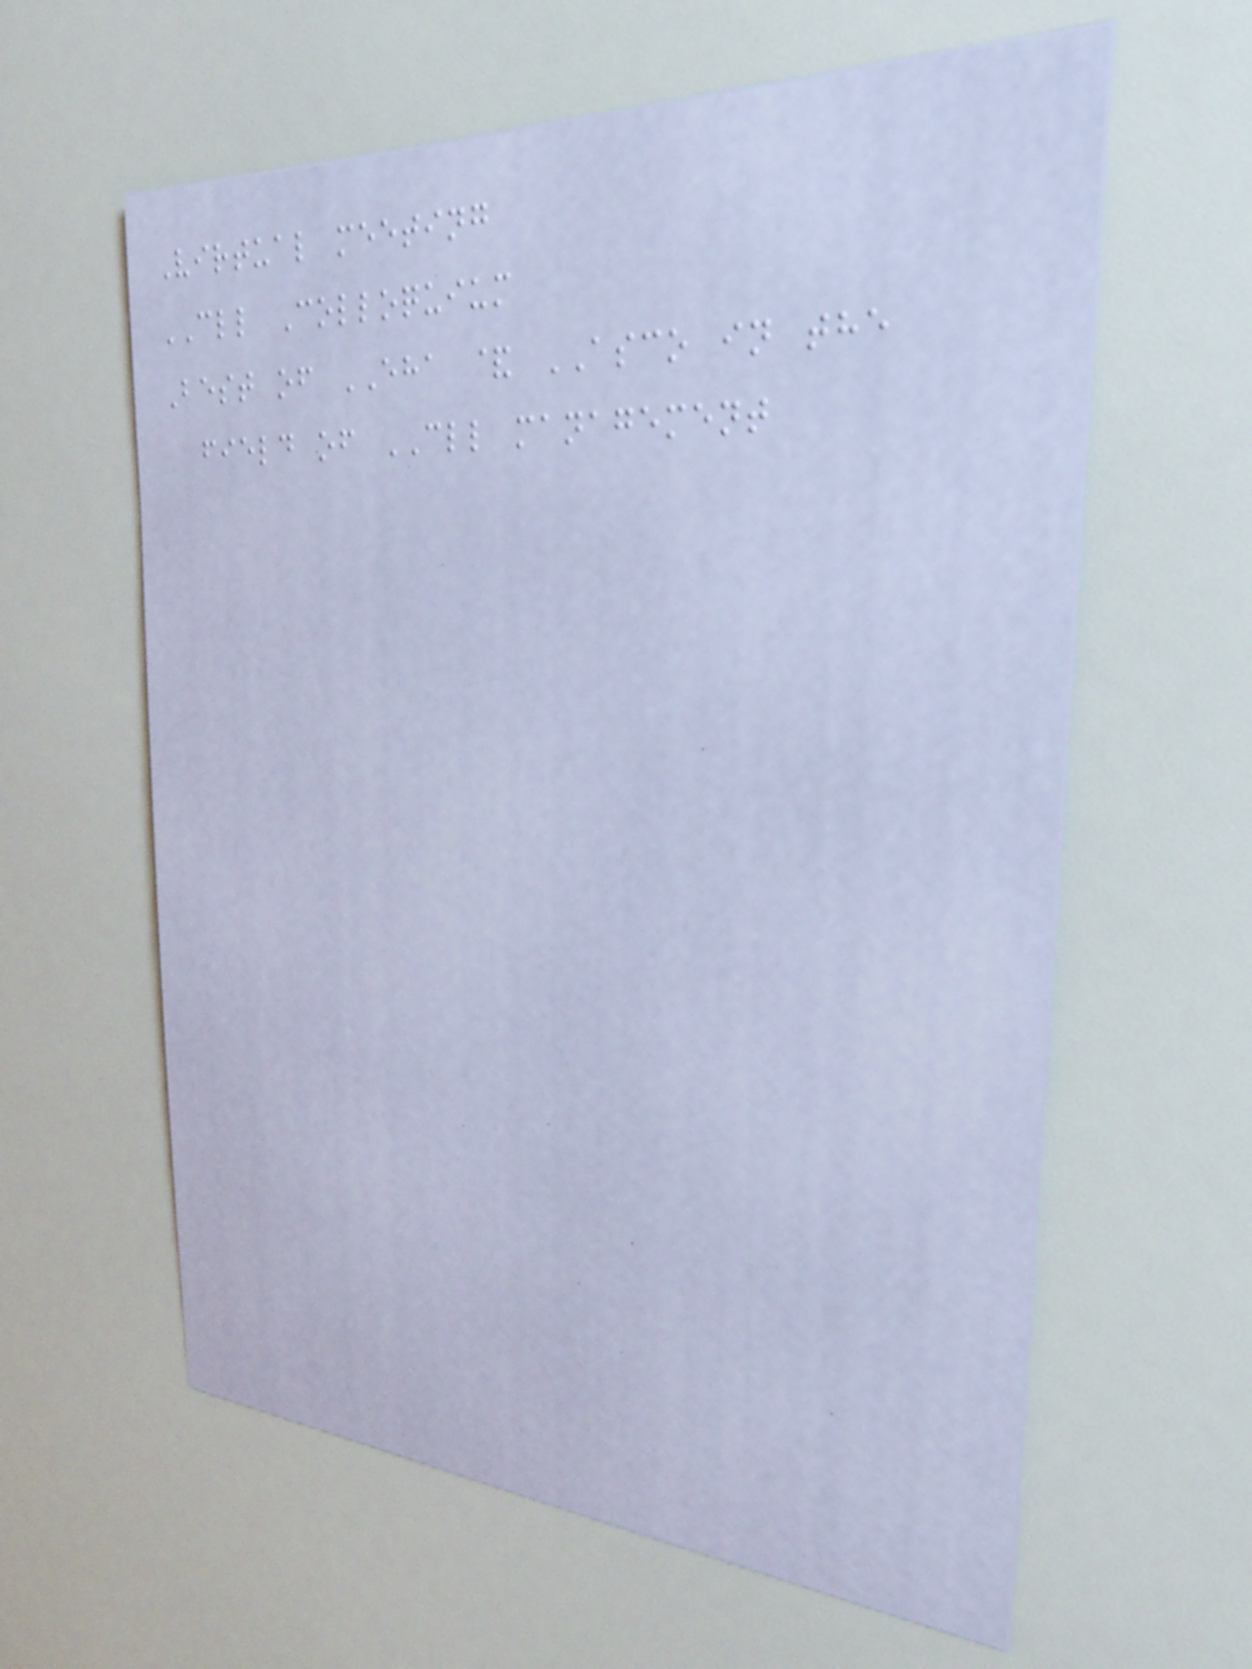Virtual meeting
CLL Colloquium
Best of EHA & ASCO in the
field of CLL management
